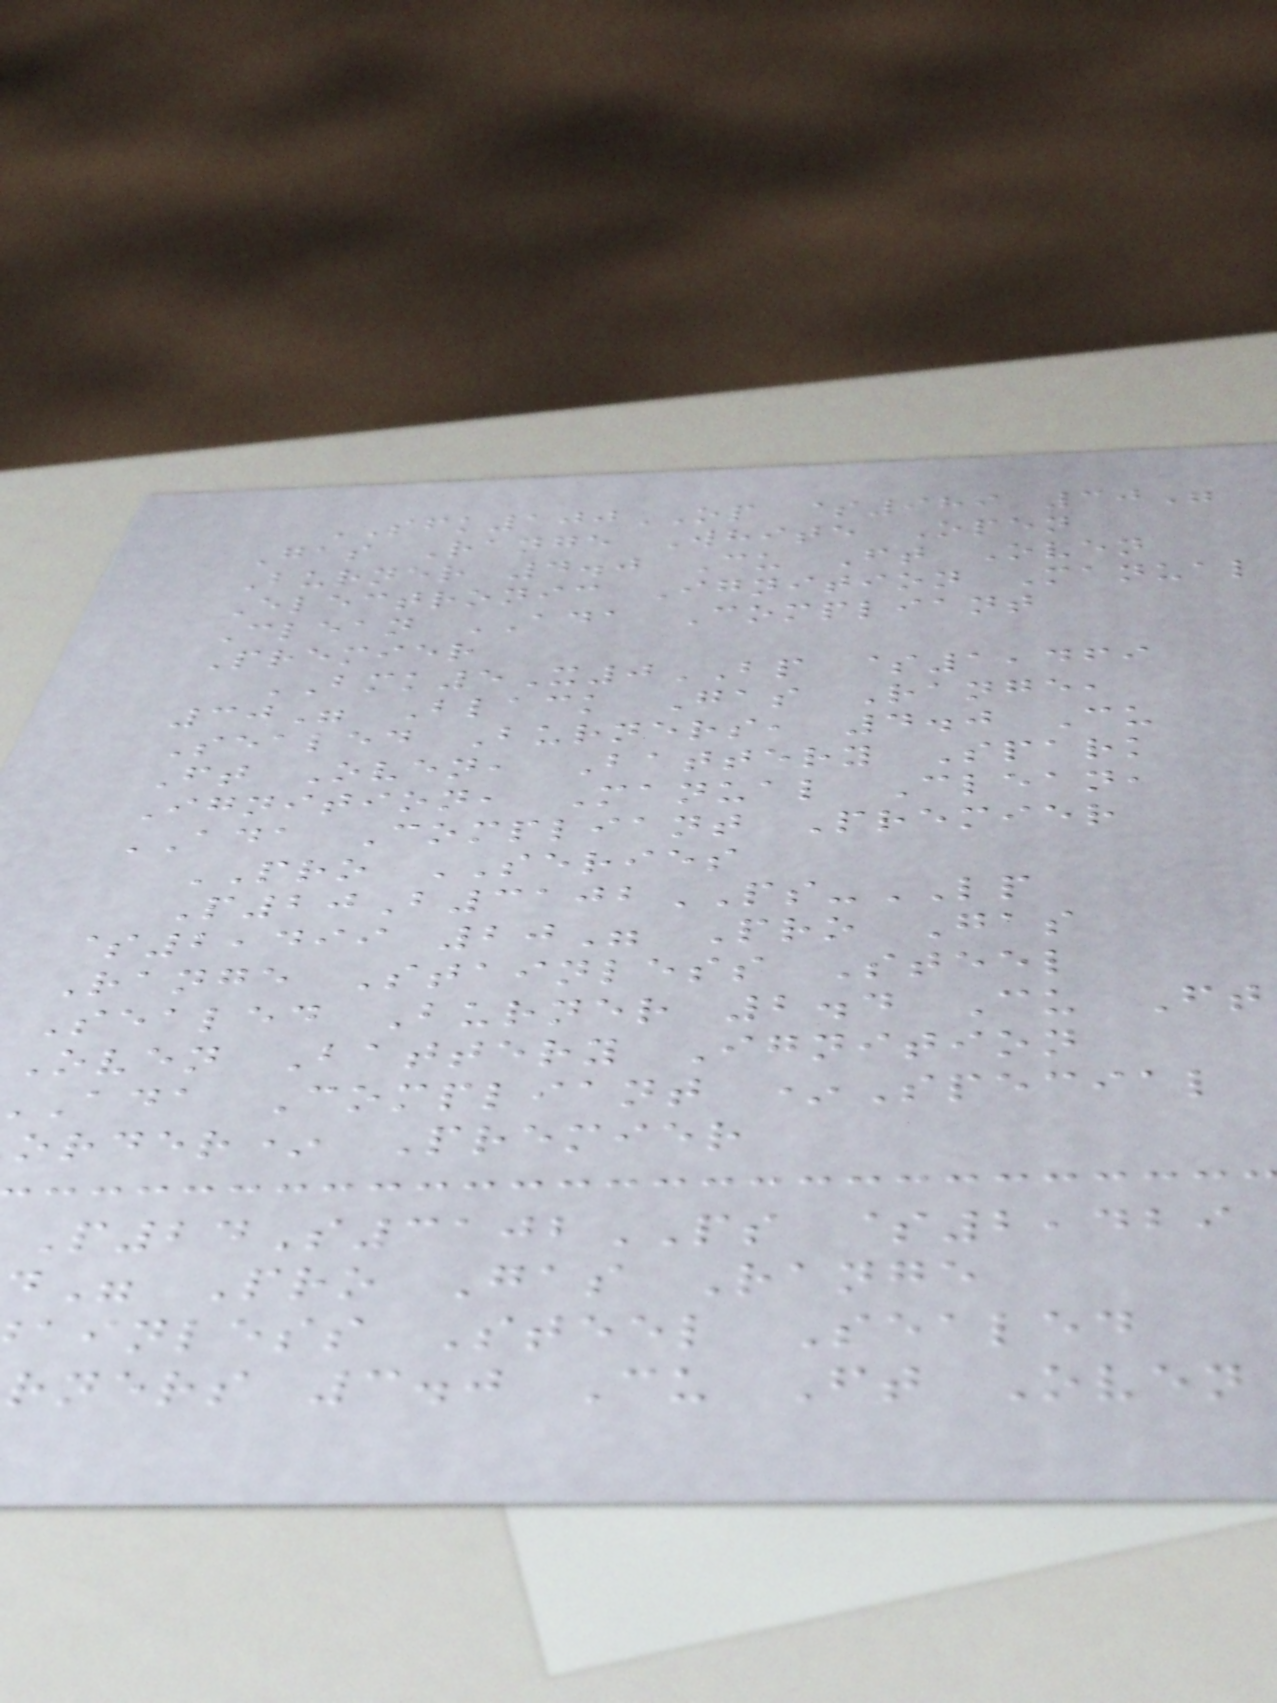SFK100OP $989 30"
Gas Range White Open
Burner 4.0 Cu Ft Oven
Electronic Ignition Manual
Clean ADA Compliant
Premier
BMK5X0BP $1,469
30" Black Gas Range,
Sealed Burners, 4.0 Cu
Ft Oven, Battery Spark
Ignition, Manual Clean,
ADA Compliant Premier
PRO SERIES
P20B3102PS-LP
$2,499 20" Pro Gas
Range Stainless Steel
Sealed Burner 2.4 Cu Ft
Oven Battery Ignition
ada Compliant *Special
order* Premier
P24S3102PS $2,429
ainless Steel Sealed
rners 3.0 Cu Ft Oven
